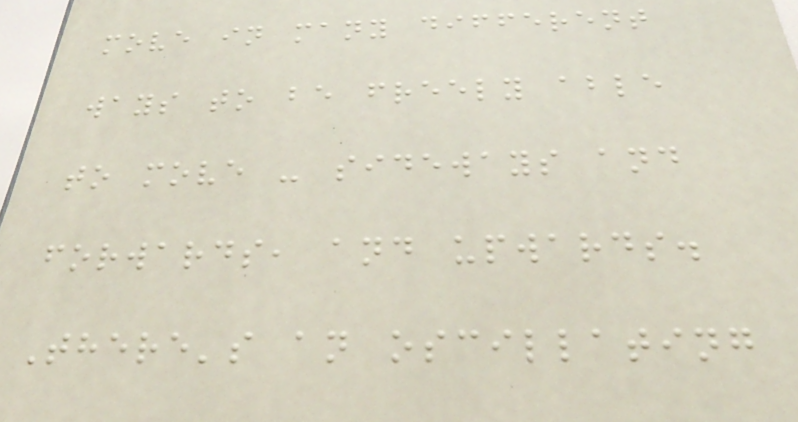move in many different
ways to be freely able
to move - sideways and
forwards, and upwards.
There's an oscillating
